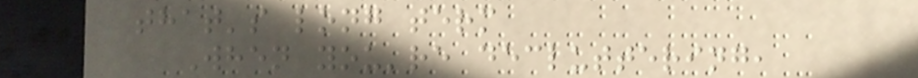that's long term
When you're decluttering,
